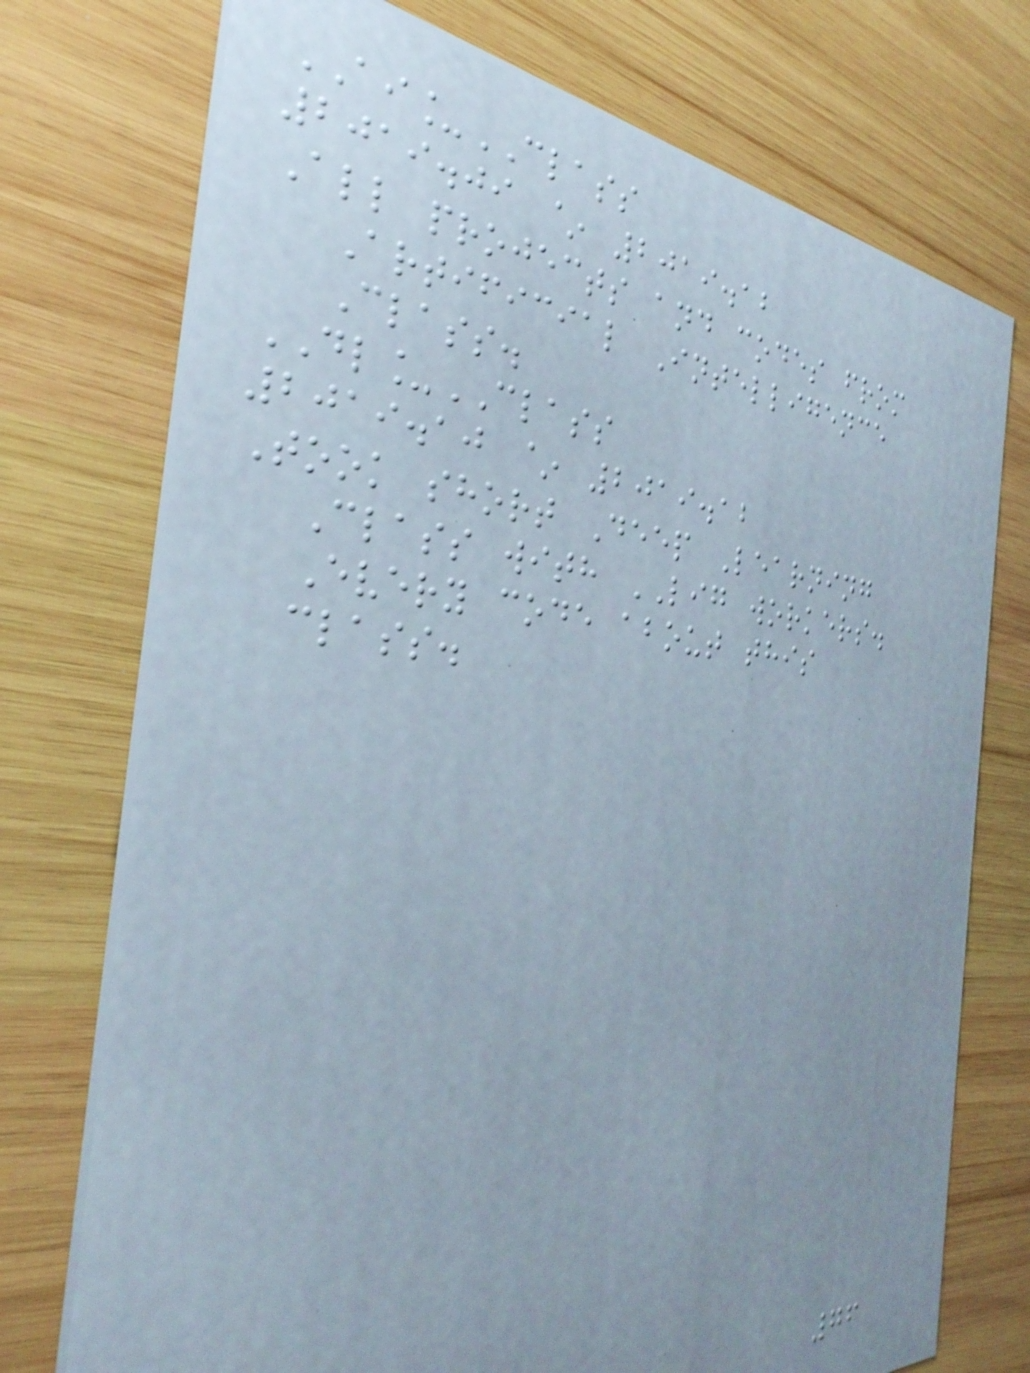AI_CLASS
2019.09 ~ 2019.12
All projects and codes from
Artificial Intelligence
Class.
DL_CLASS
2019.10 ~ 2019.12
Took short Deep Learning
Class with LIG workers.
Every code about this
class.
76
